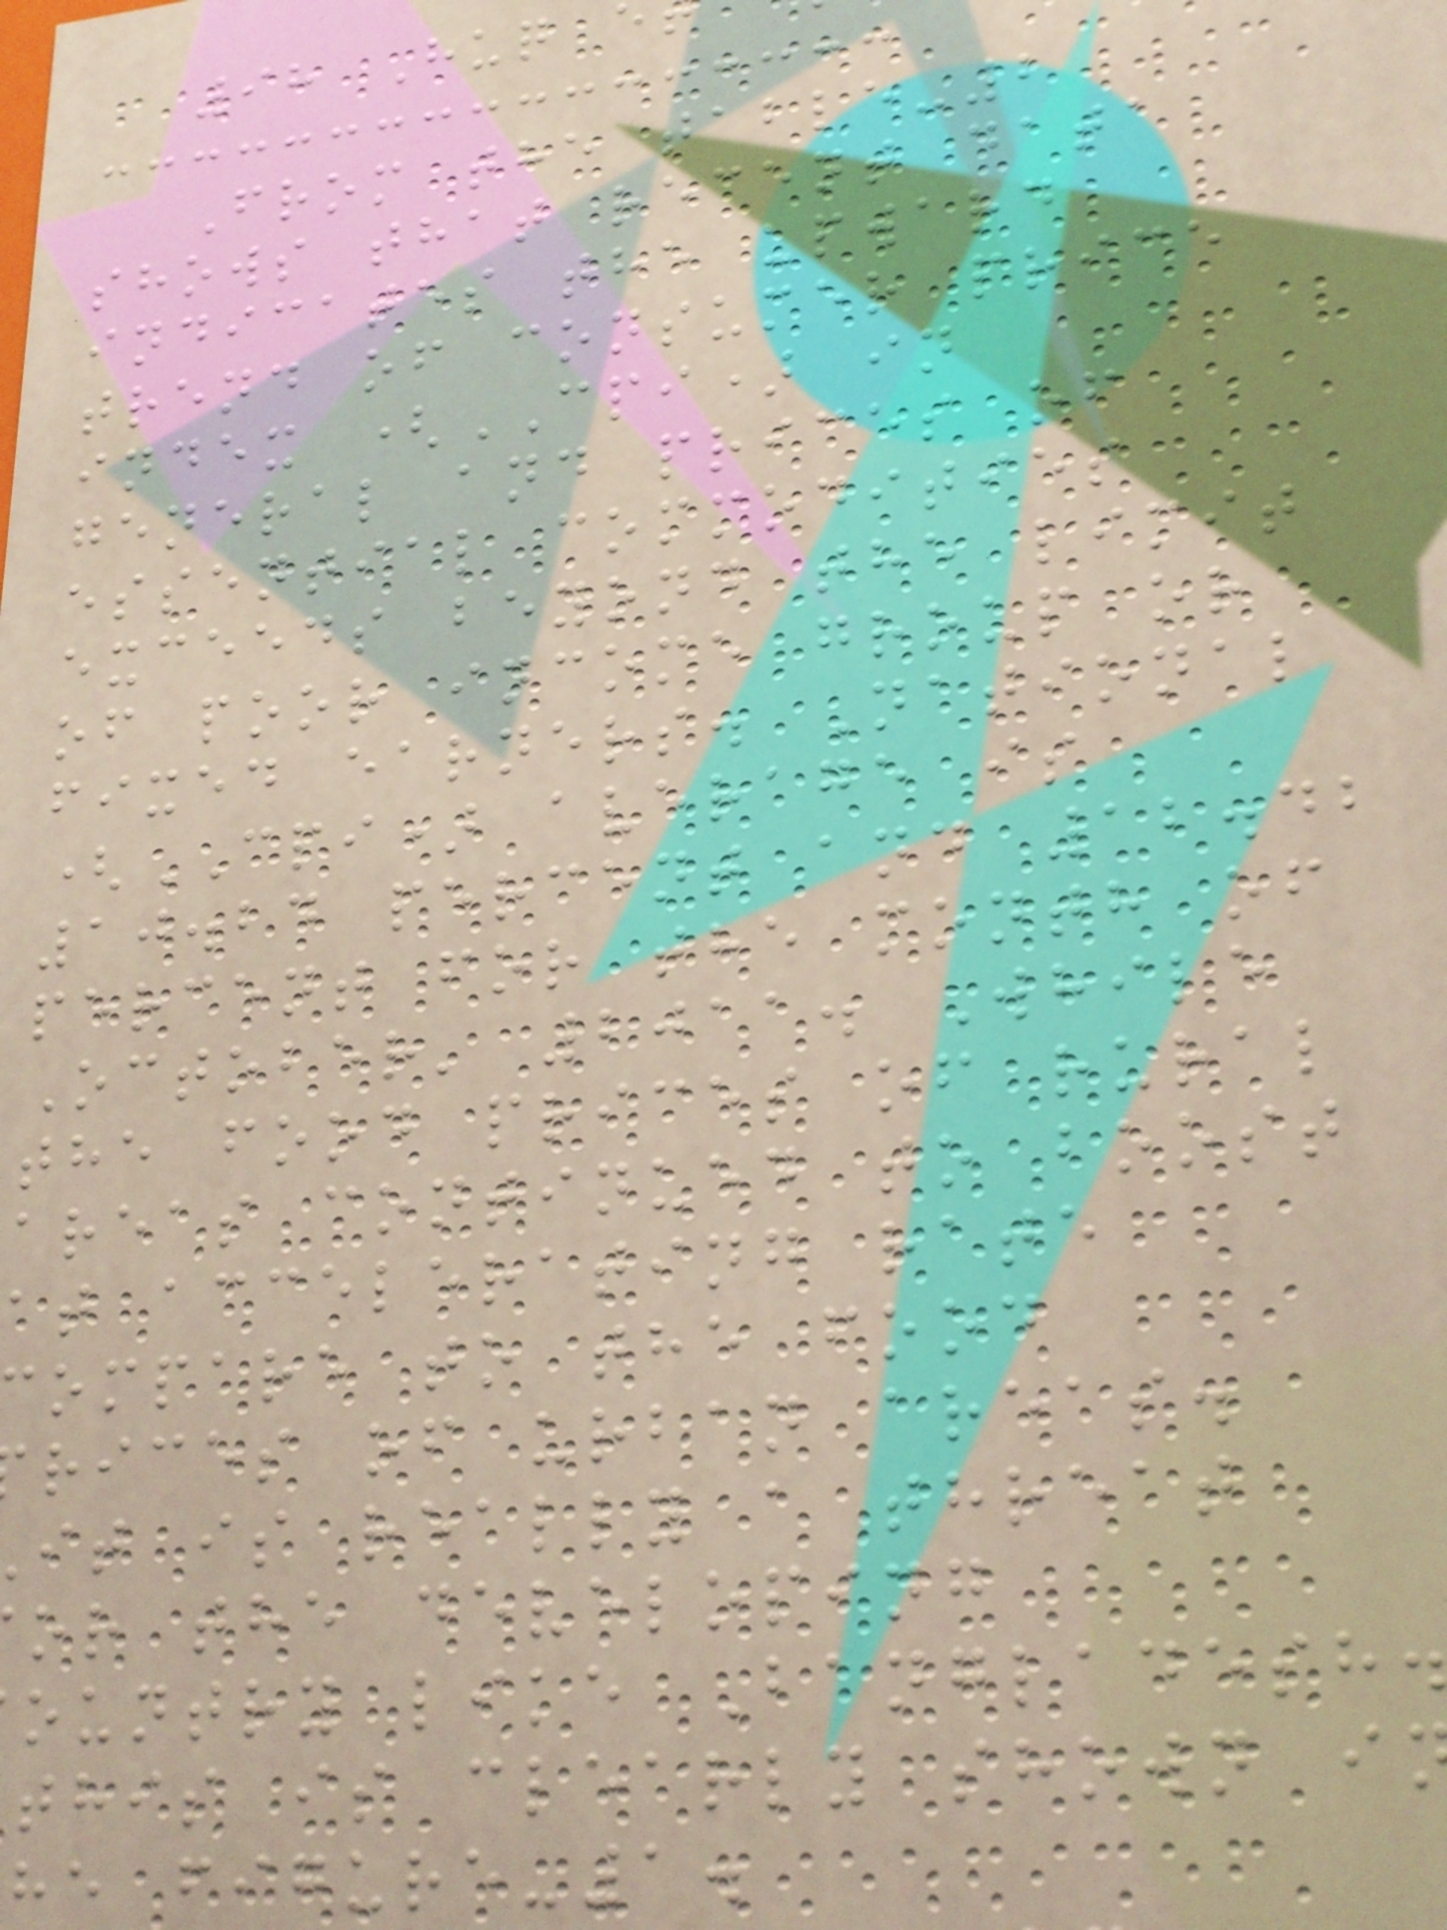98 Huq
From the table-2
shows that recent data
indicates the upward
trend of consumer price
index (CPI) in
general and prices of
essential commodities
exceeds beyond the limit
of poor income group or
fixed earners. National
(CPI) average is
10.24 percent and 12.42
percent for the month of
October' 2011. While
the food prices of rural
areas continued to boost
at accelerating rate
ompare to the food
rices of urban areas.
it is really a threat
or the developing
ountry like Bangladesh.
this is clearly shown i
he figure-1.
